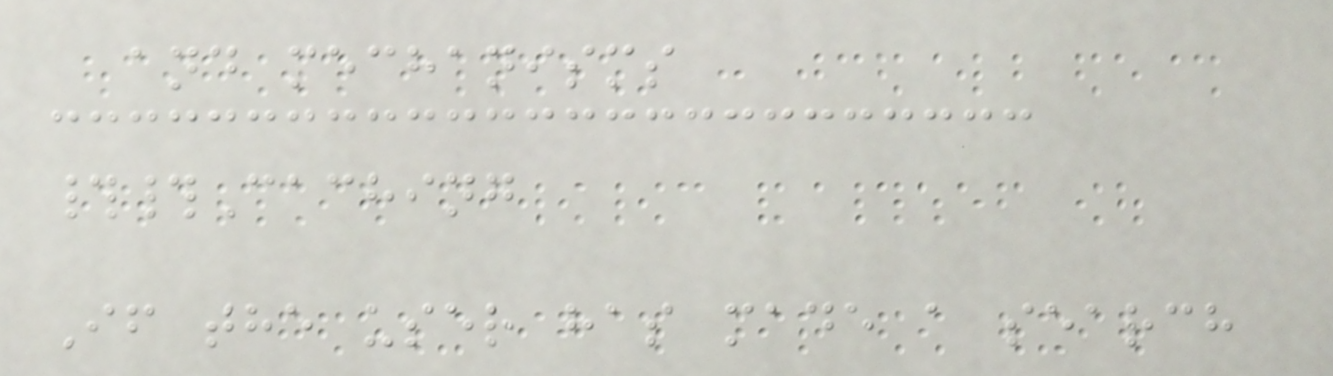and mechanisms
##Caching
If the user has made a search
